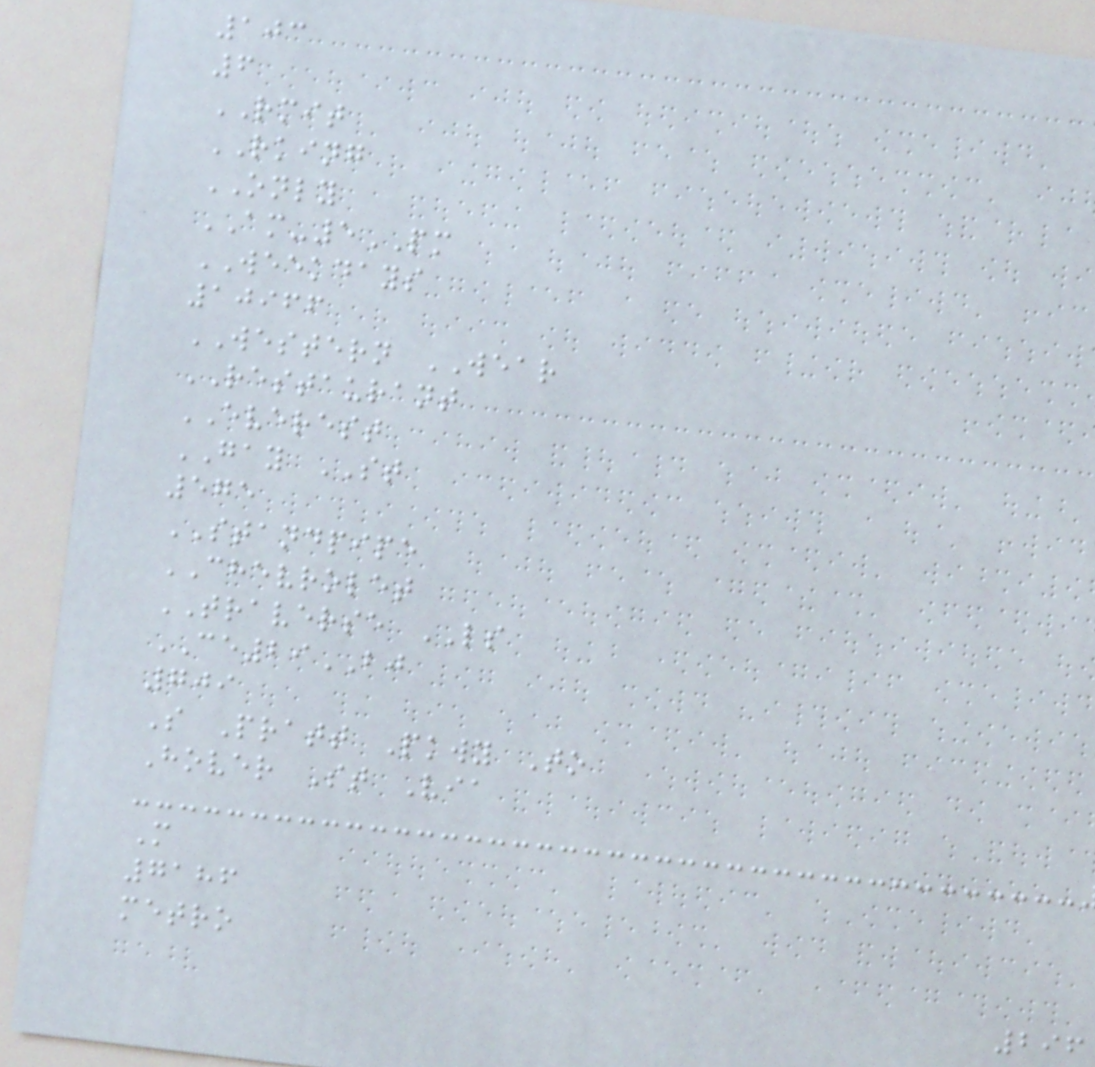103
6
RMIT
RKING
ONLY
AM-5PM
WEEKDAYS
10966
WESTERN WEAR
RESTAURANT
EVEREST
GAY ST
575
STANDPIPE
CHEVROLET
TRAVERSE LS
CE29BJ
709
S Pratt Pkwy To
Hover St Via
M
7186
metro
296
